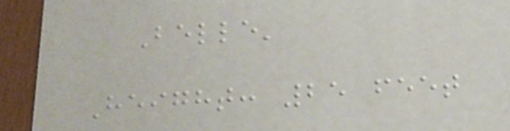Belle'
Height: 25 feet
